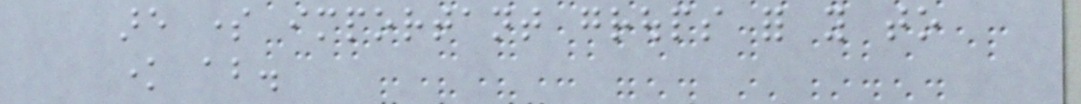are some important groups for you to
know about.
